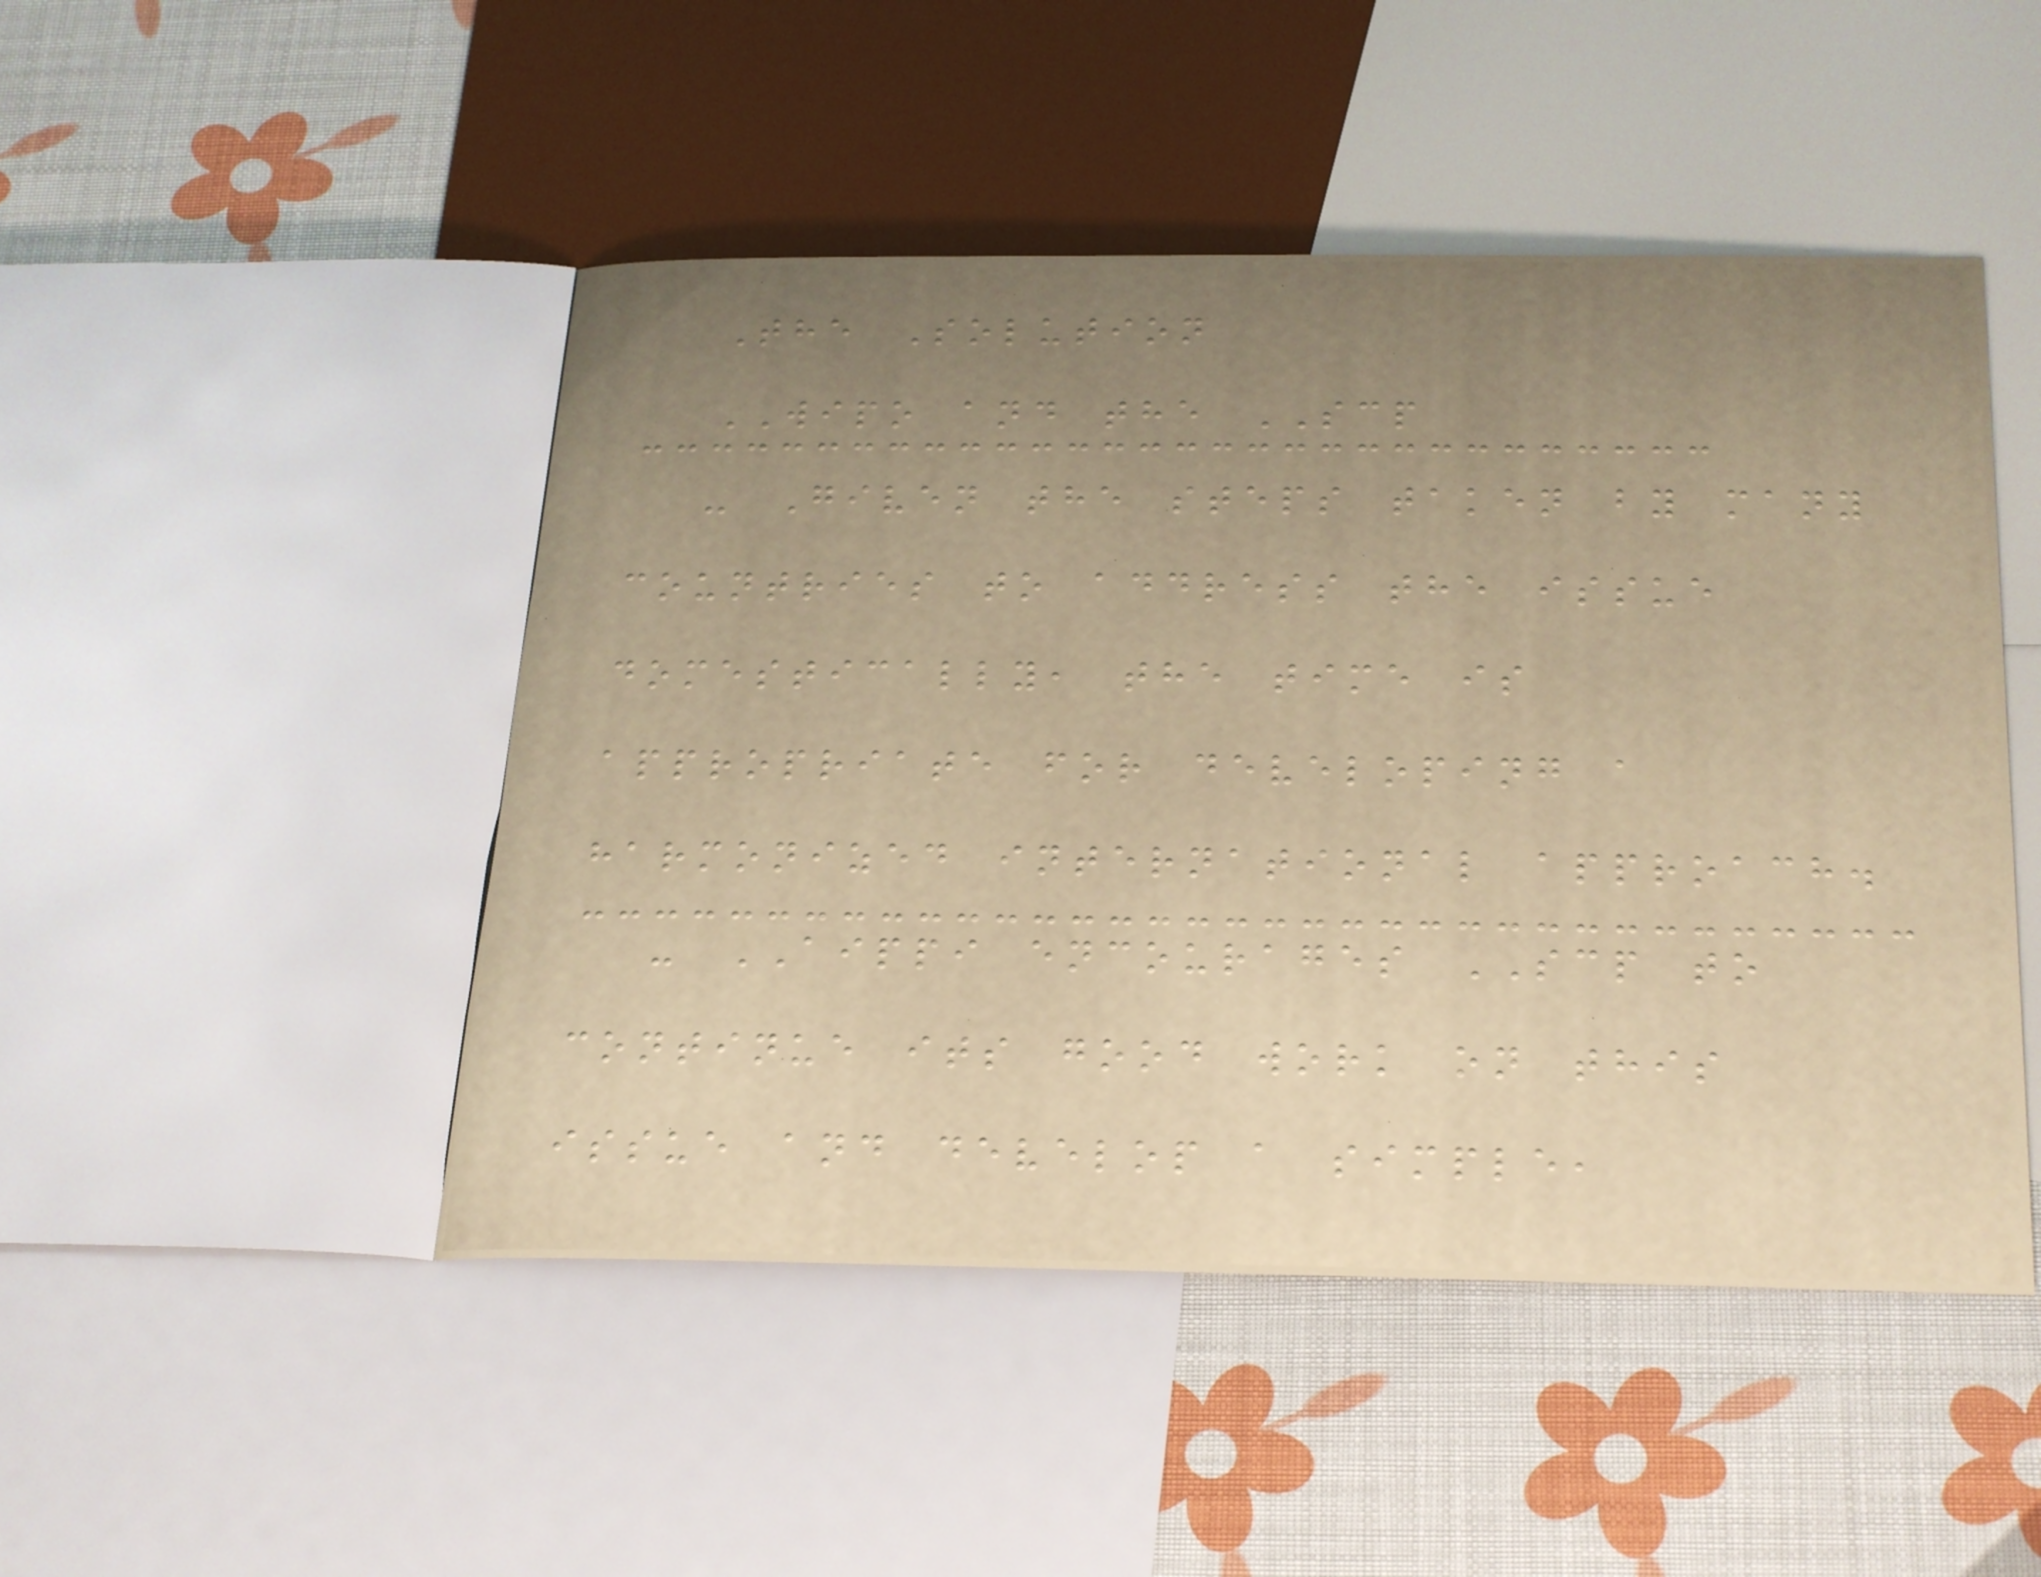The Solution
WIPO and the SCP
- Given the steps taken by many
countries to address the issue
domestically, the time is
appropriate for developing a
harmonized international approach.
- AIPPI encourages SCP to
continue its good work on this
issue and develop a simple,
